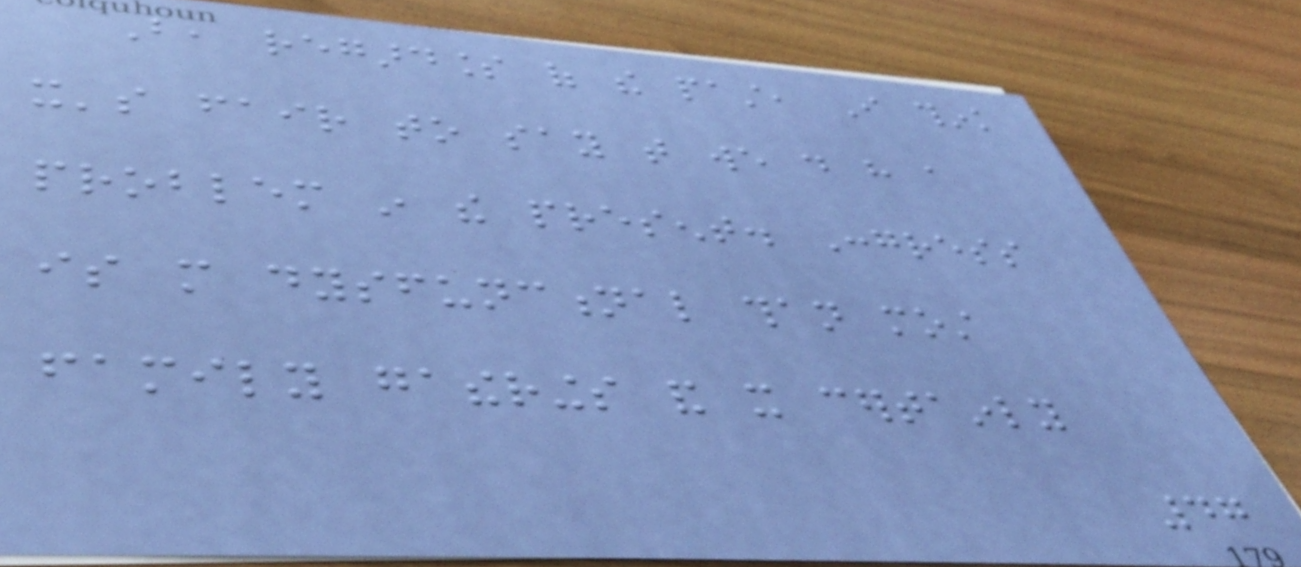But, regardless of the past, I think
it's fair to say that we do have a
problem in the present. Congress
is more dysfunctional than most
family gatherings and it certainly
47
